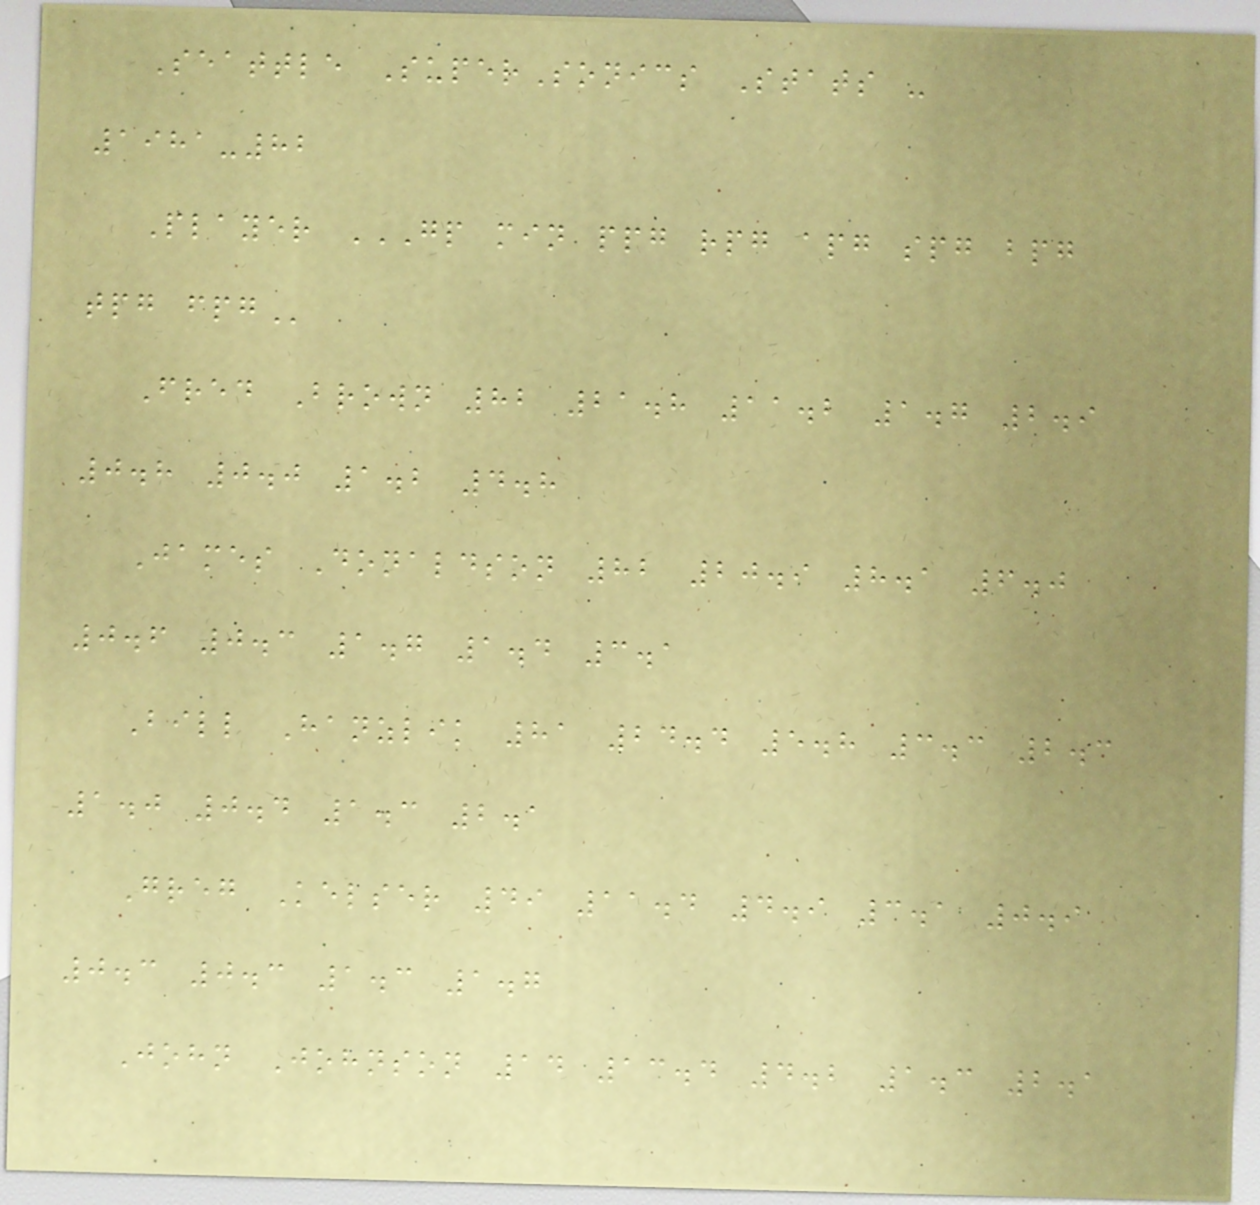Seattle SuperSonics Stats -
1981-82
Player GP MIN PPG RPG APG SPG BPG
TPG FPG
Fred Brown 82 21.8 11.2 1.7 2.9
0.8 0.0 1.2 4.8
James Donaldson 82 20.9 8.1 6.0
0.6 0.3 1.7 1.4 3.1
Bill Hanzlik 81 24.4 5.8 3.3 2.3
1.0 0.4 1.3 2.1
Greg Kelser 49 11.4 4.9 3.1 0.9
0.3 0.3 1.3 1.7
John Johnson 14 13.4 4.2 1.3 2.1
